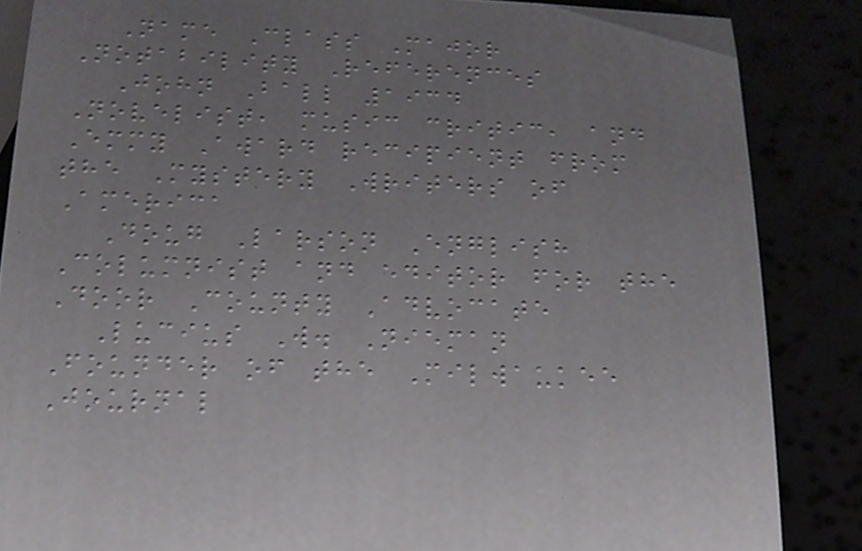Name Class Major
Notability References
John Ball 1934
Novelist, music critic, and
Emmy Award recipient from
the Mystery Writers of
America
Doug Larson English
Columnist and editor for the
Door County Advocate
Lucius W. Nieman
Founder of the Milwaukee
Journal
